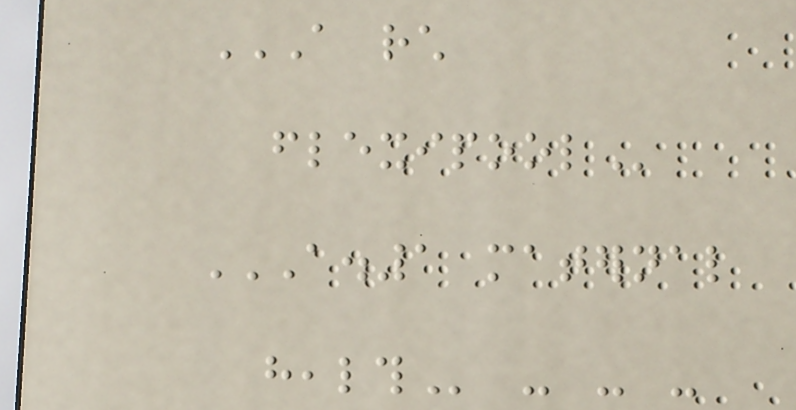A RCH
FLEXIPOOL
A.1 MATERNAL
HEALTH - - -
